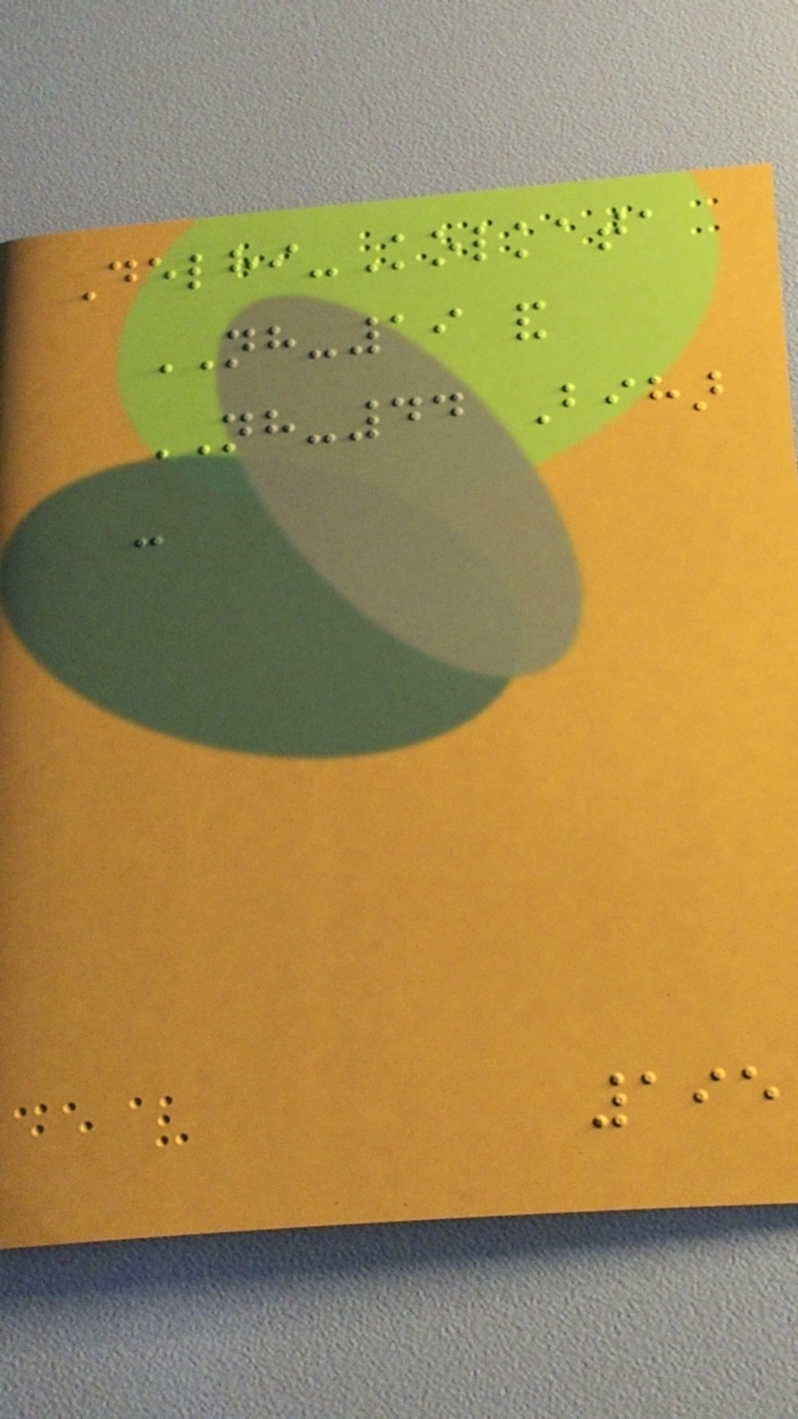Delhi-Kolkata
NH-19 and
NH-44 Bihar
-
195
